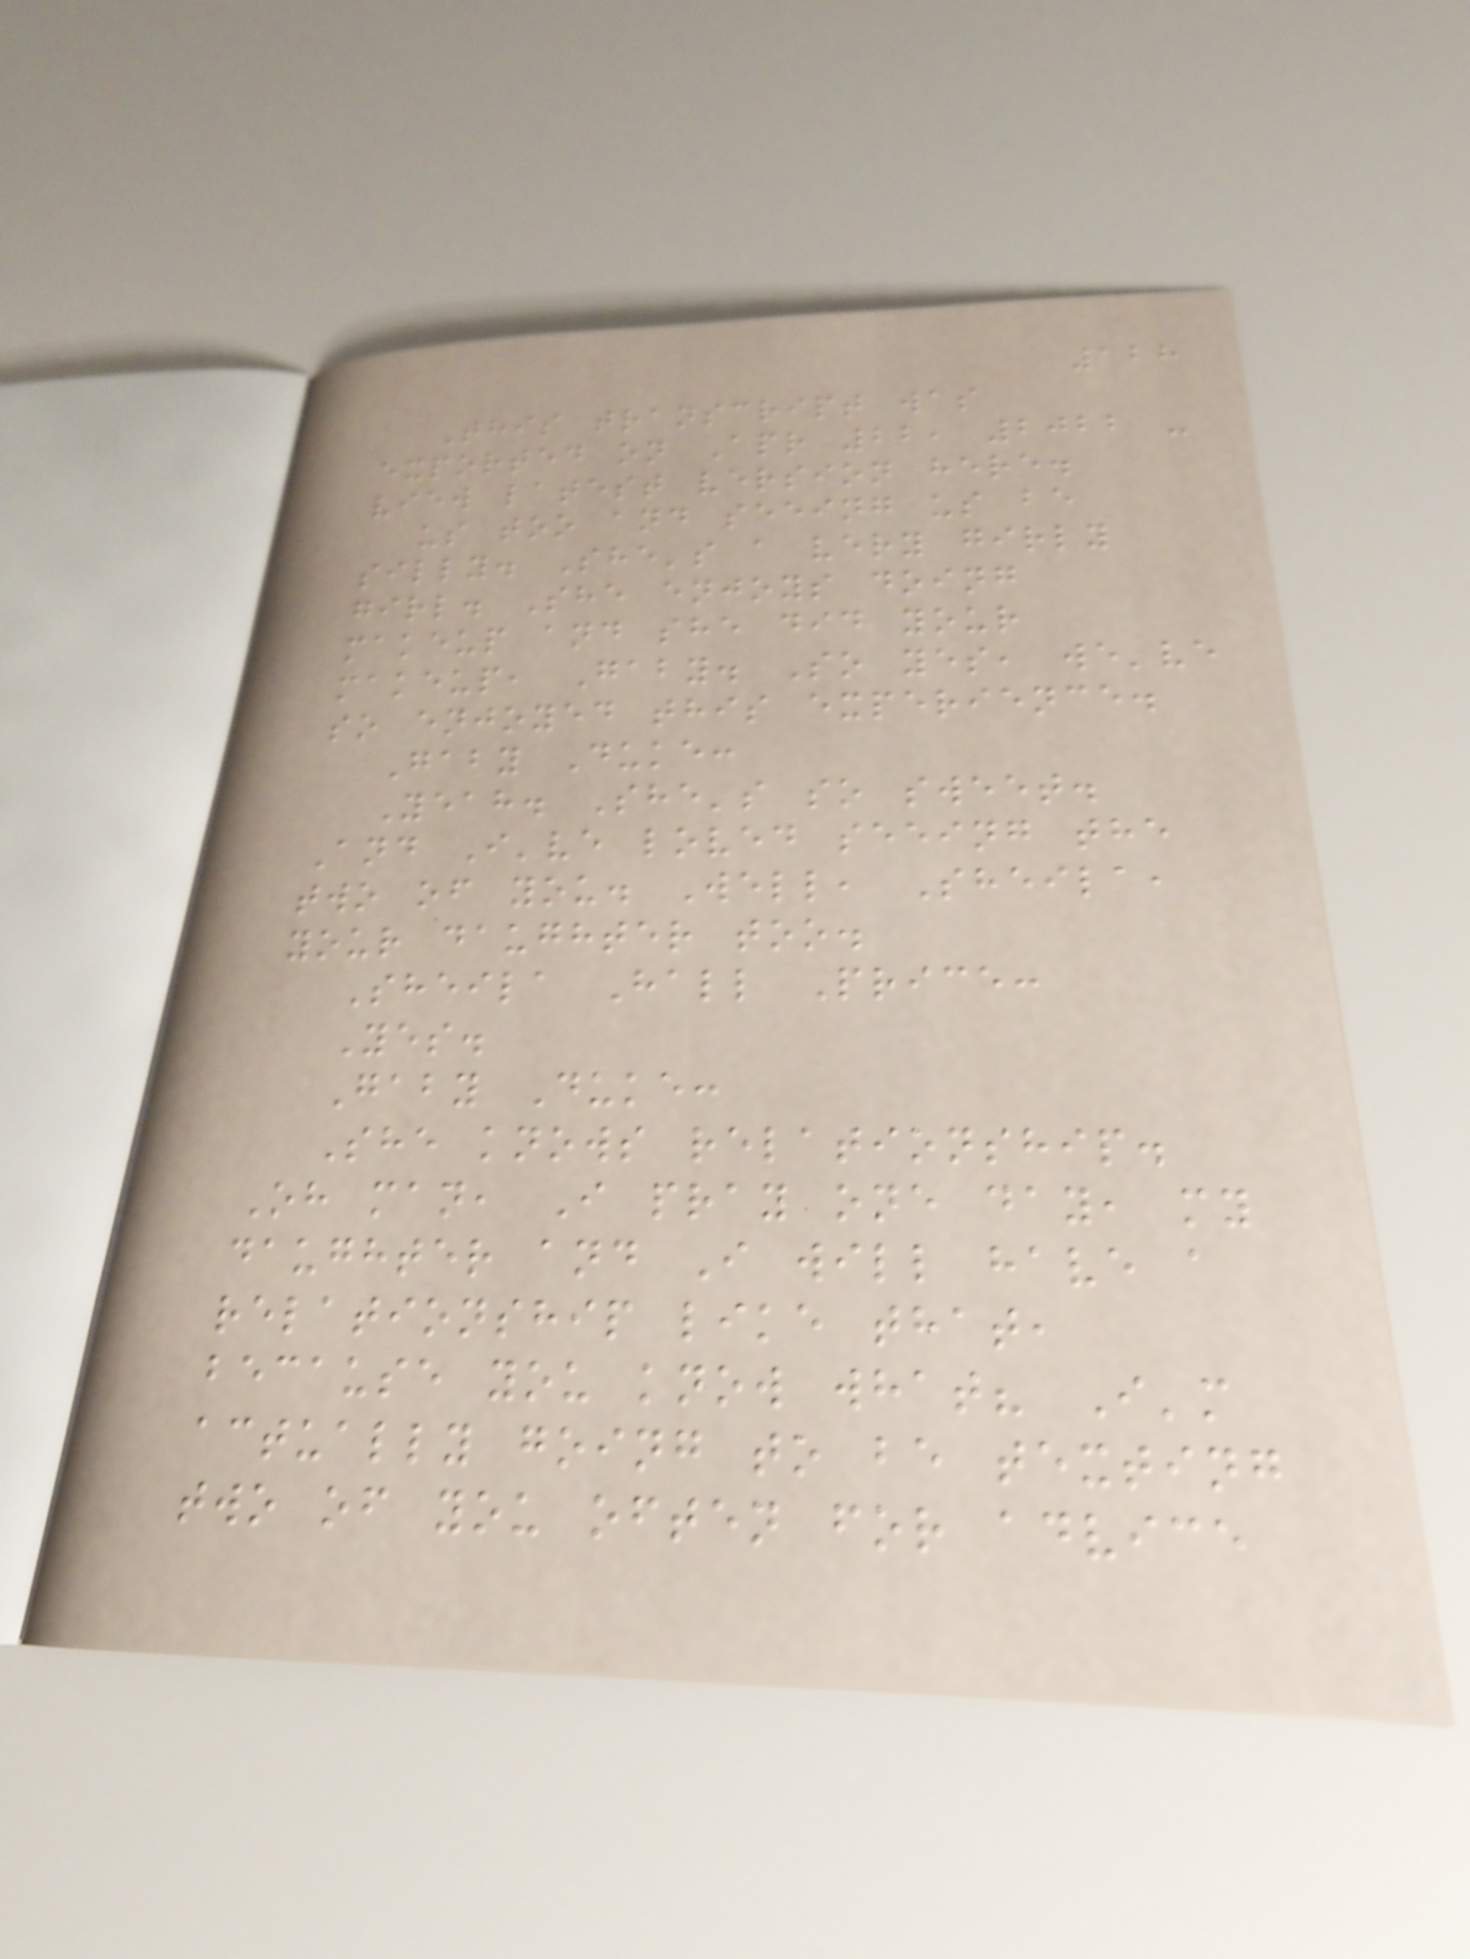128
This transcript was
exported on Apr 22, 2022 -
view latest version here.
us too and seeing us be
silly. She's a very girly
girl. She enjoys doing
makeup and she did your
makeup, Gaby. So yes, we've
so enjoyed this experience.
Gaby Duke:
Yeah. She's so sweet.
And I've loved seeing the
two of you. Well, Sheila,
your daughter too.
Sheila Hall Price:
Yes.
Gaby Duke:
She knows relationship.
Oh man, I pray one day, my
daughter and I will have a
relationship like that,
because you know what? I'm
actually going to be texting
two of you often for advice
